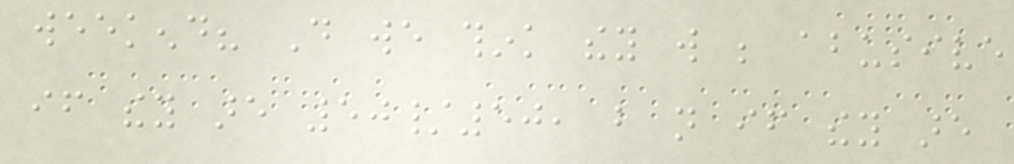weekend? Do we think they will be abusive
if they are 50/50, but not if they are
